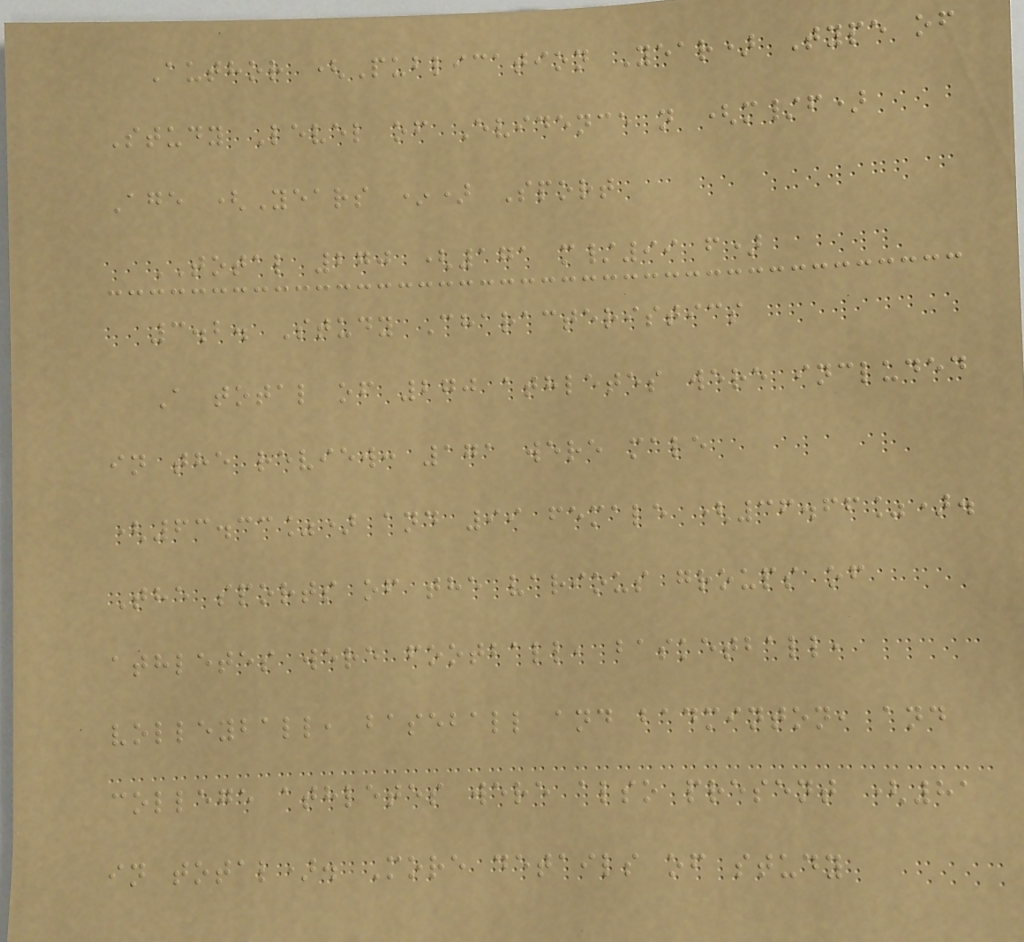Author (Publication Year) Type of
Study Level of Evidence n (m/f)
Age (Years *) Sport
TOTAL 270 (171 m/99 f)
3.2. Study Characteristics
A total of 270 athletes were included
in the review: 171 were male
(63.33%) and 99 female (36.66%).
The sports of the various groups of
athletes were football, basketball,
volleyball, baseball and badminton, and
college athletes were also present (81
in total). More details of study
